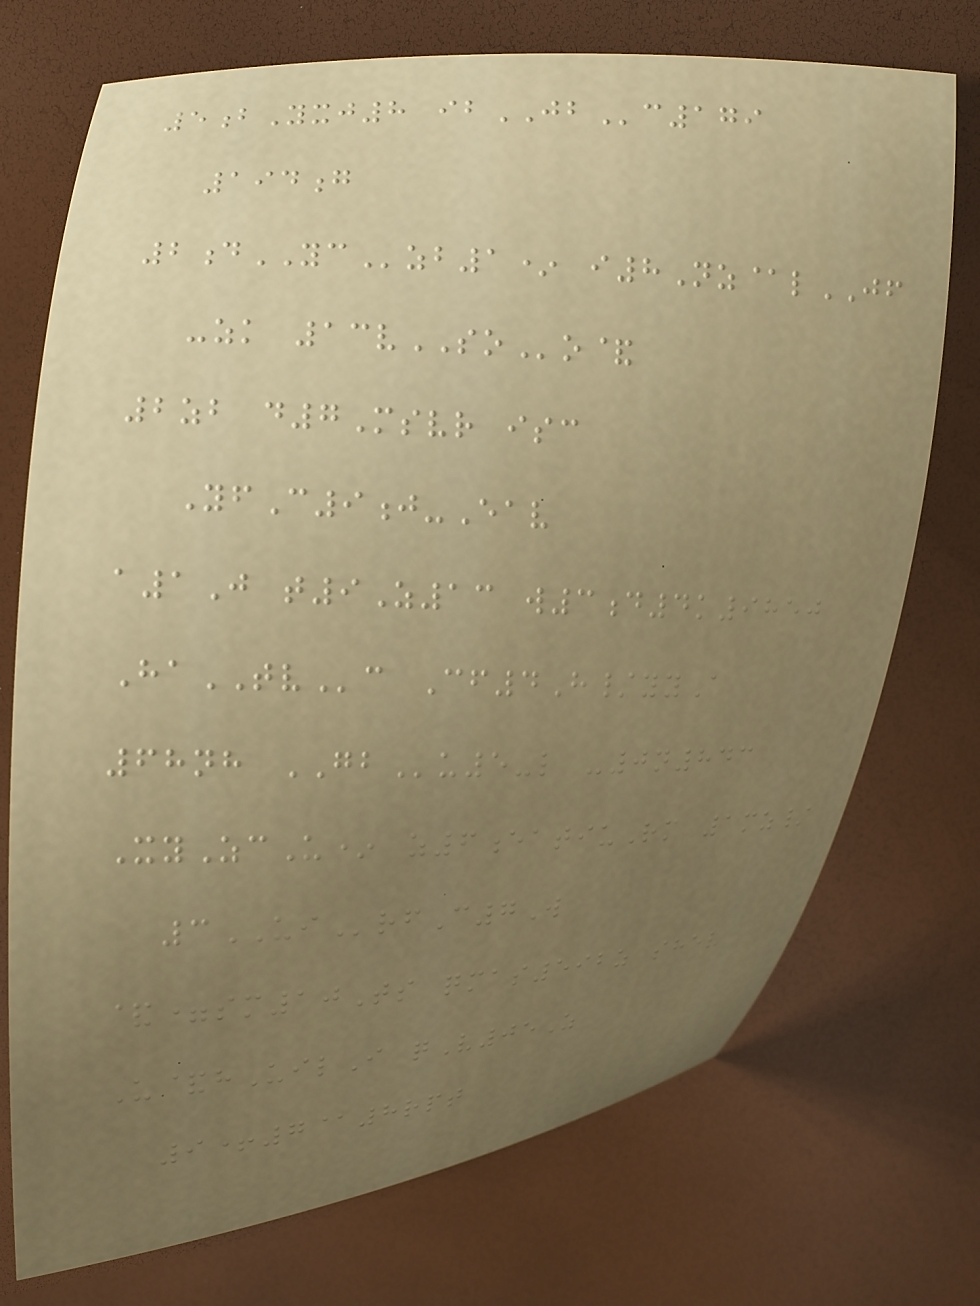5bYxj8 ibJBc179
194g
2dYCzb1* i8Nz@lJF
-zk 13vSOo&
2zb d7Msvr isc
YfC9j-Eav
a1J t9Z13 w3d4k9850
HaTVc Cf4H/yyA
68nh GBu5-l -0n843
XyZcU* z6eatiuRm 1mz/
3UIrfC7W
&=sm10Ts qmas592z shev
U&hUilI qV05Z
9+7@8rpt
